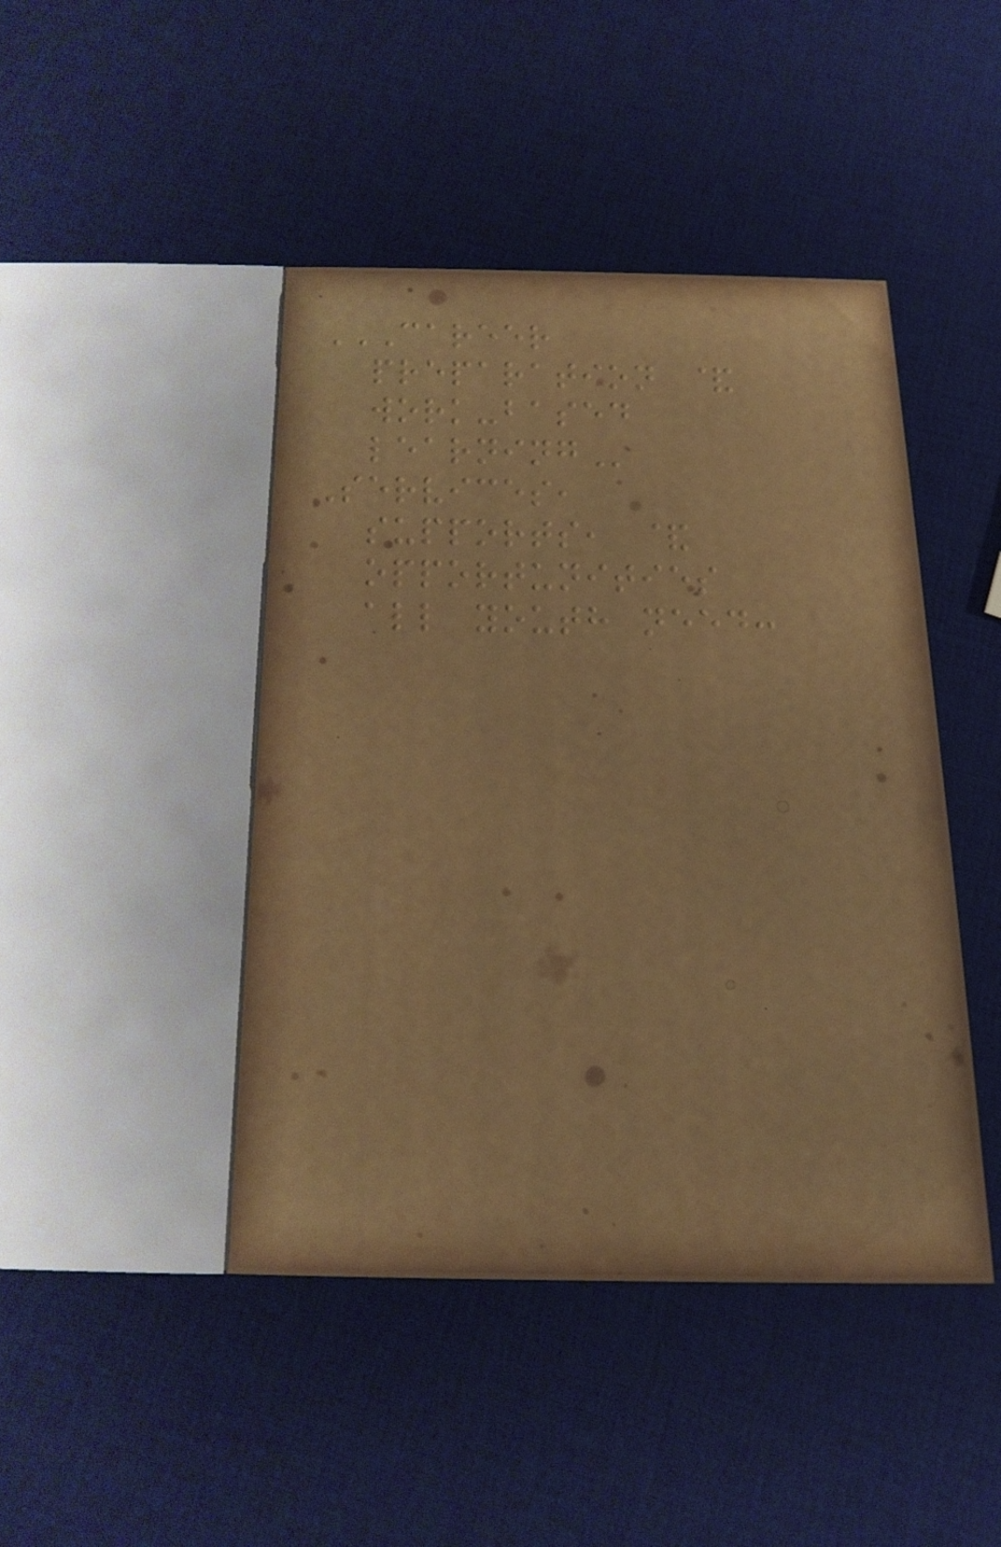CAREER
PREPARATION &
WORK-BASED
LEARNING
Services,
supports, &
opportunities
all youth need:
